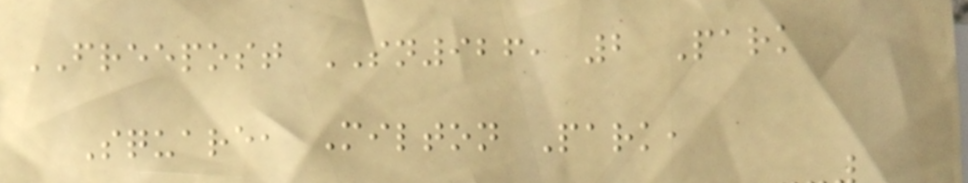FREEPOST SN926, 2 Park
Square, Milton Park,
